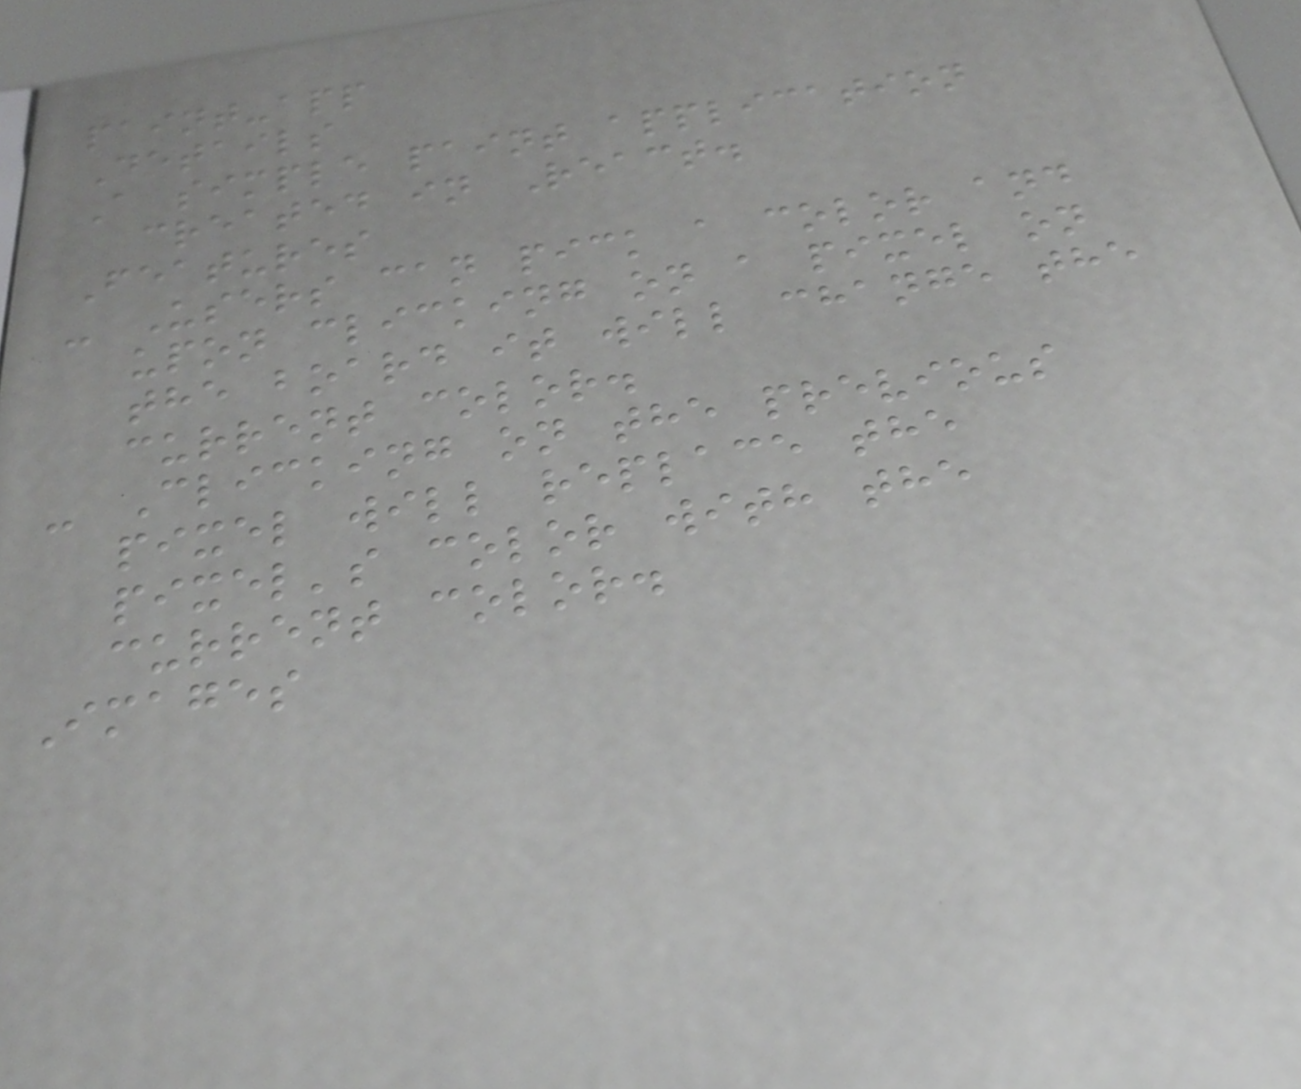paint-app
Details
A simple paint application
created in React.
Features
- Users can pick a color and
upon clicking on a pixel on
the board it will change the
current color.
- Clicking on the previous
pixel will replace the
pixel's color with the
current color.
Images
